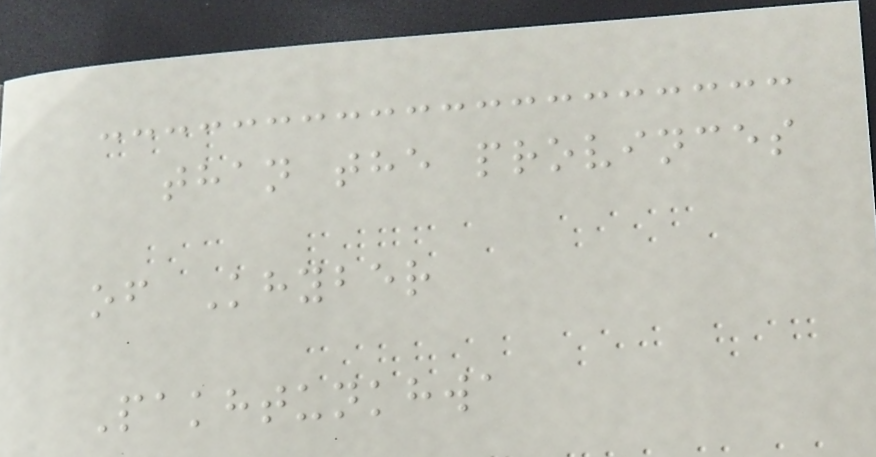than the provinces
of Khyber
Pakhtunkhwa
